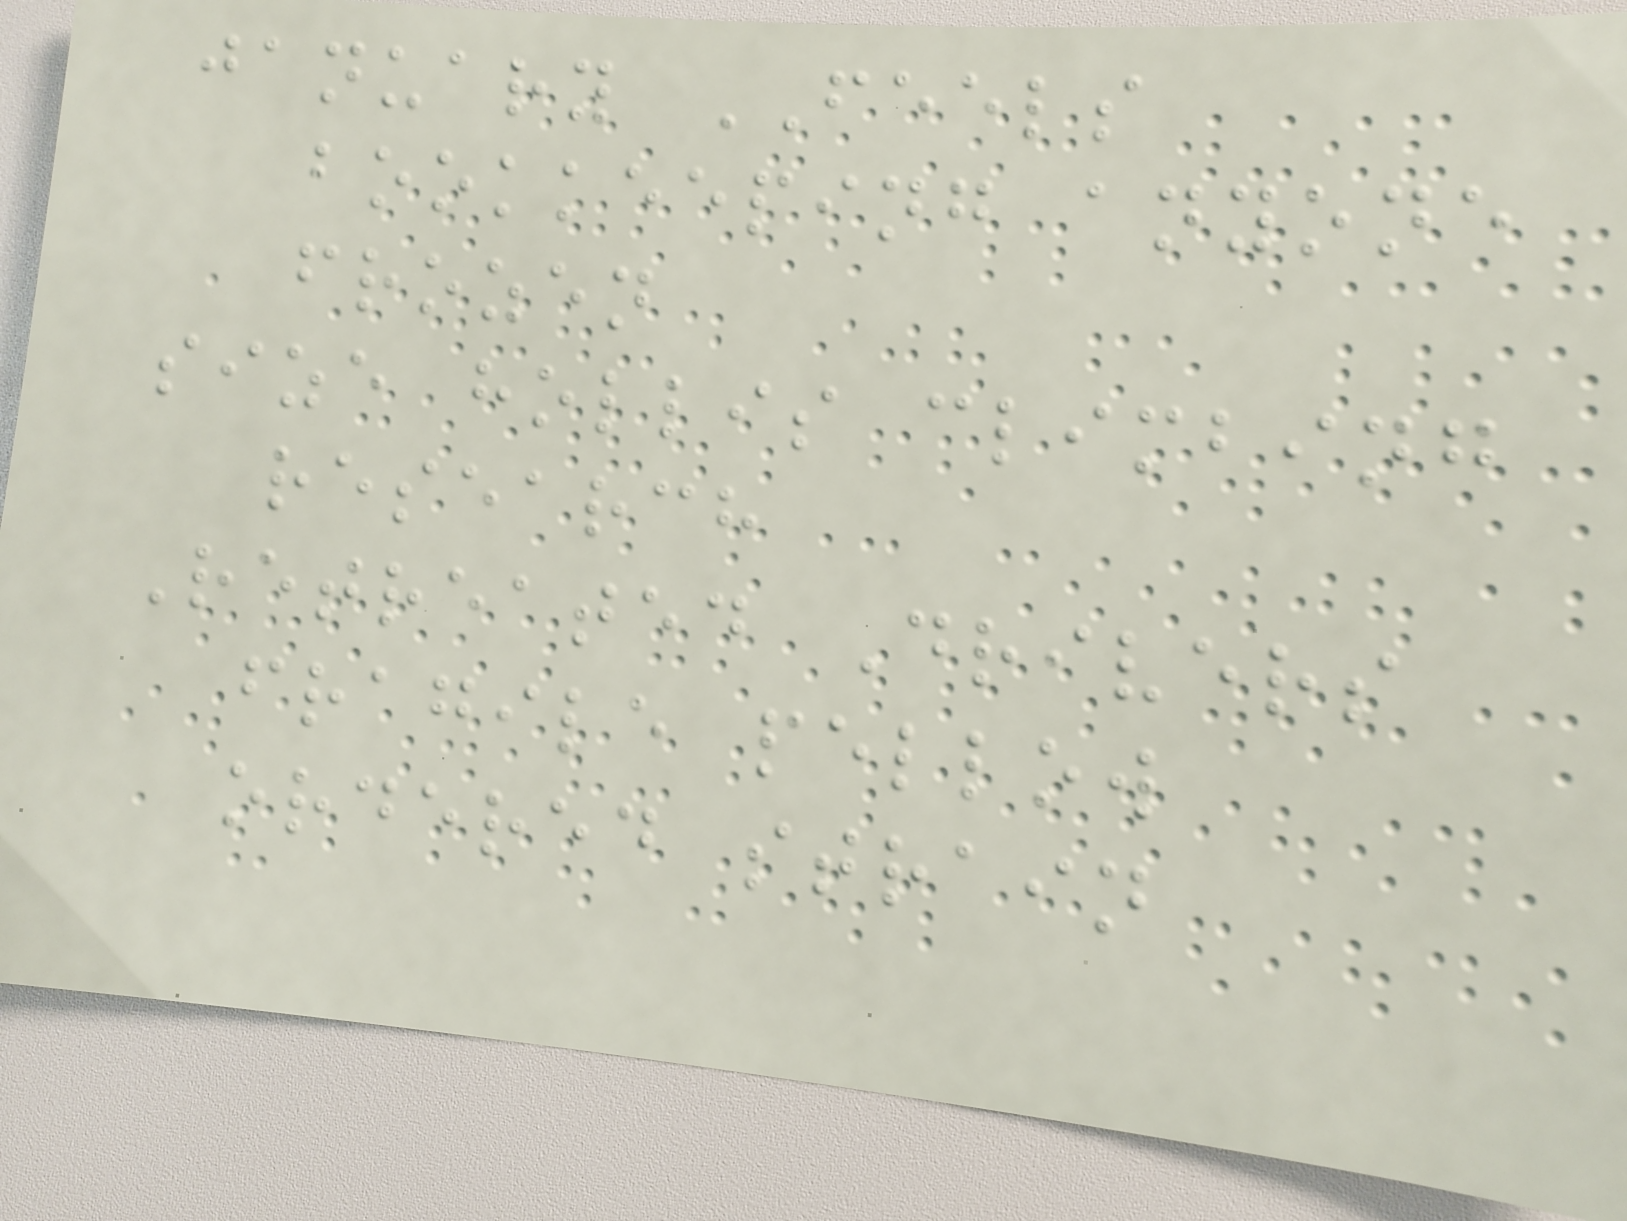january FEELS
bookkeeping anyone
frozen
size hollis climbing
research
Retreated Drivers
fragile pellow
ordered strain
